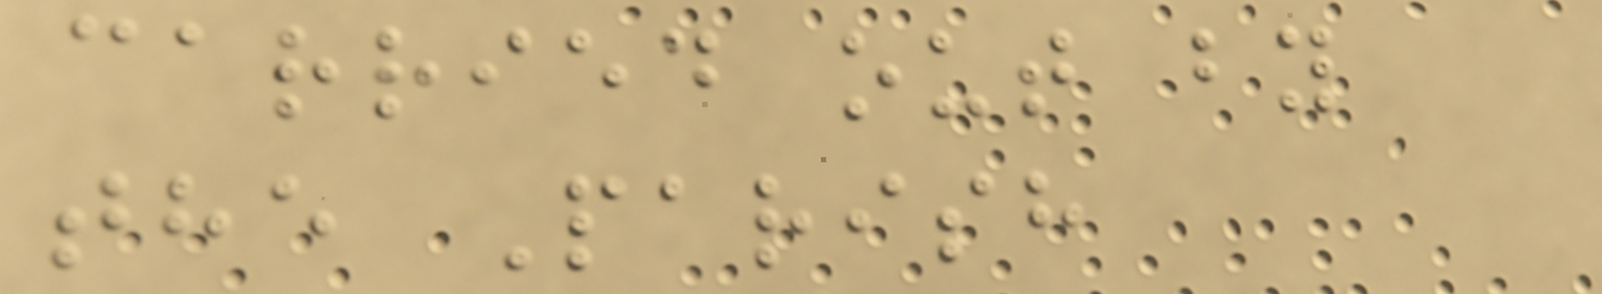carried out by
the Parish
